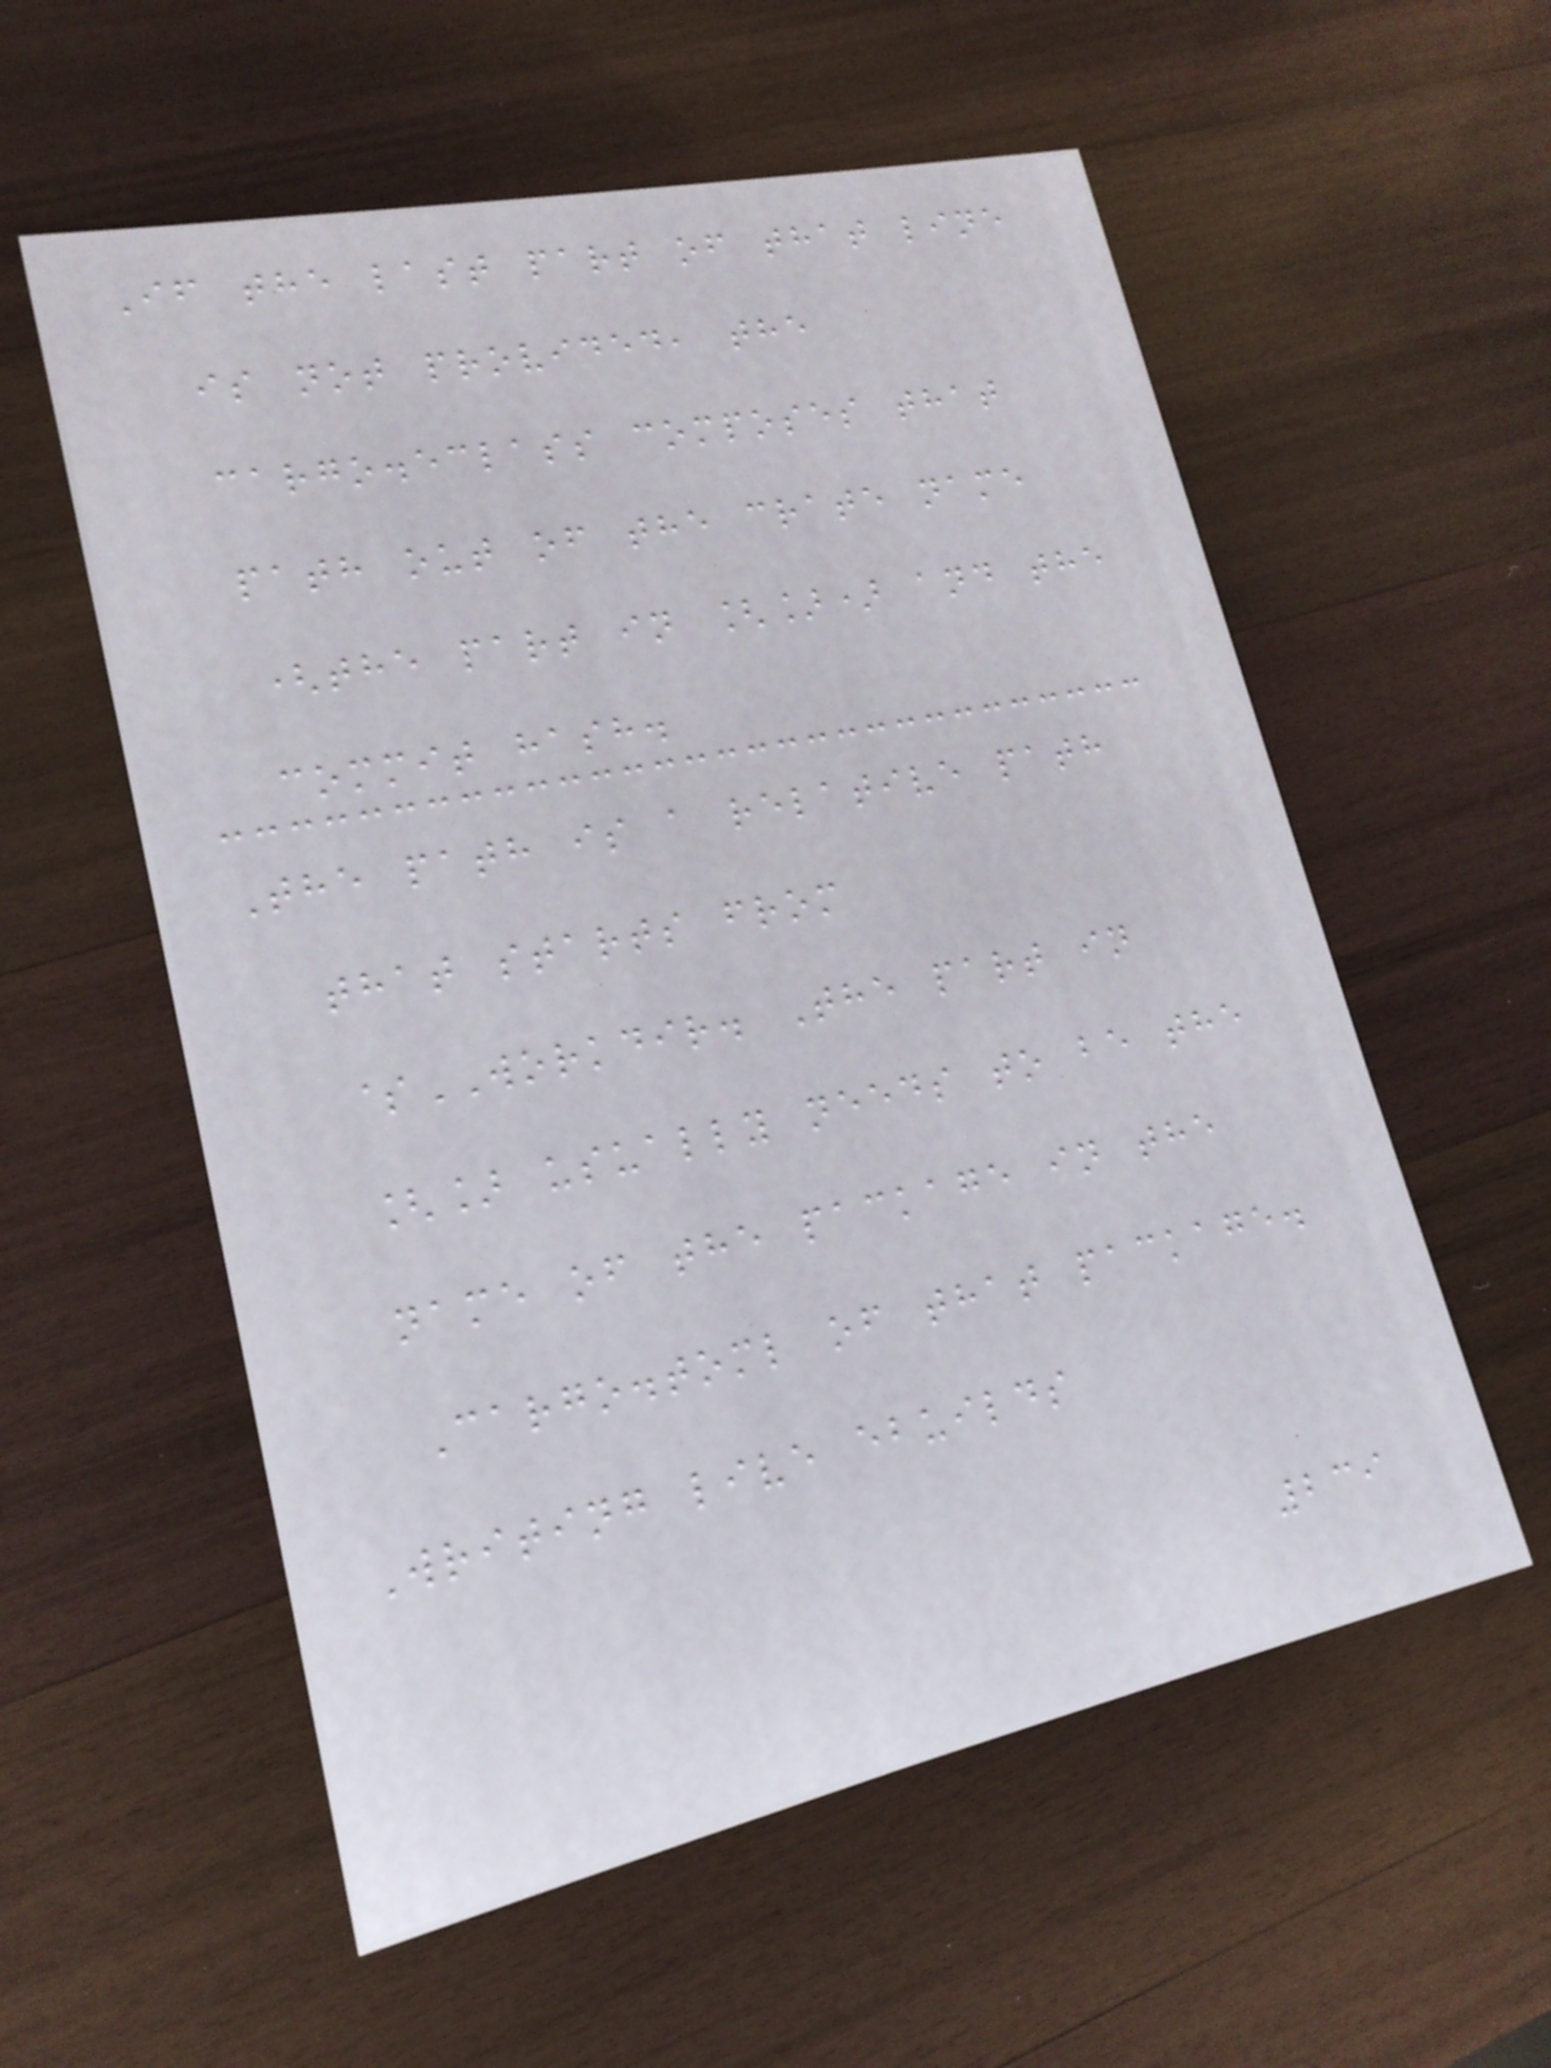If the last part of that line
is not provided, the
cargo.eclass composes that
path out of the crate name
(the part in []) and the
commit hash.
The path is a relative path
that starts from
$WORKDIR. The part in
[] usually needs to be the
name of the package in the
Cargo.toml of that package.
Writing live ebuilds
239
